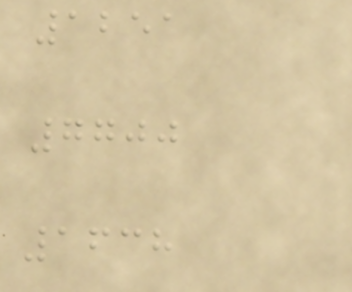1251
7700
1638
